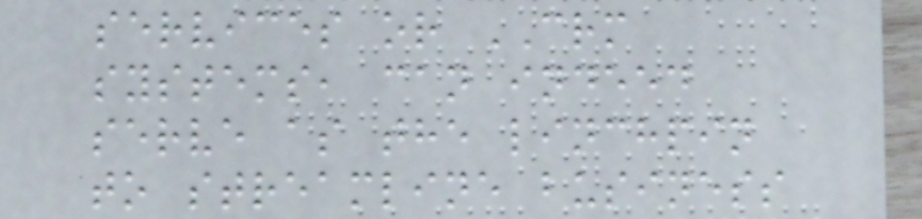services or CRM
systems, can indeed
serve as the linchpin
to streamline business
